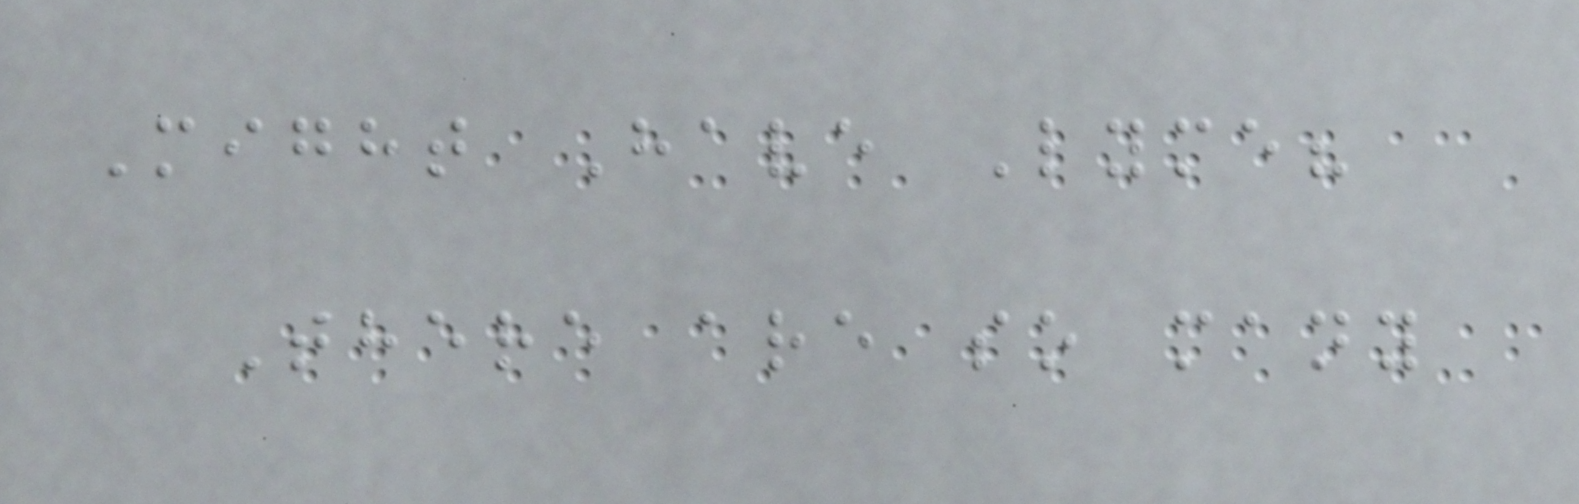Might Have Lyme?
There are so many
